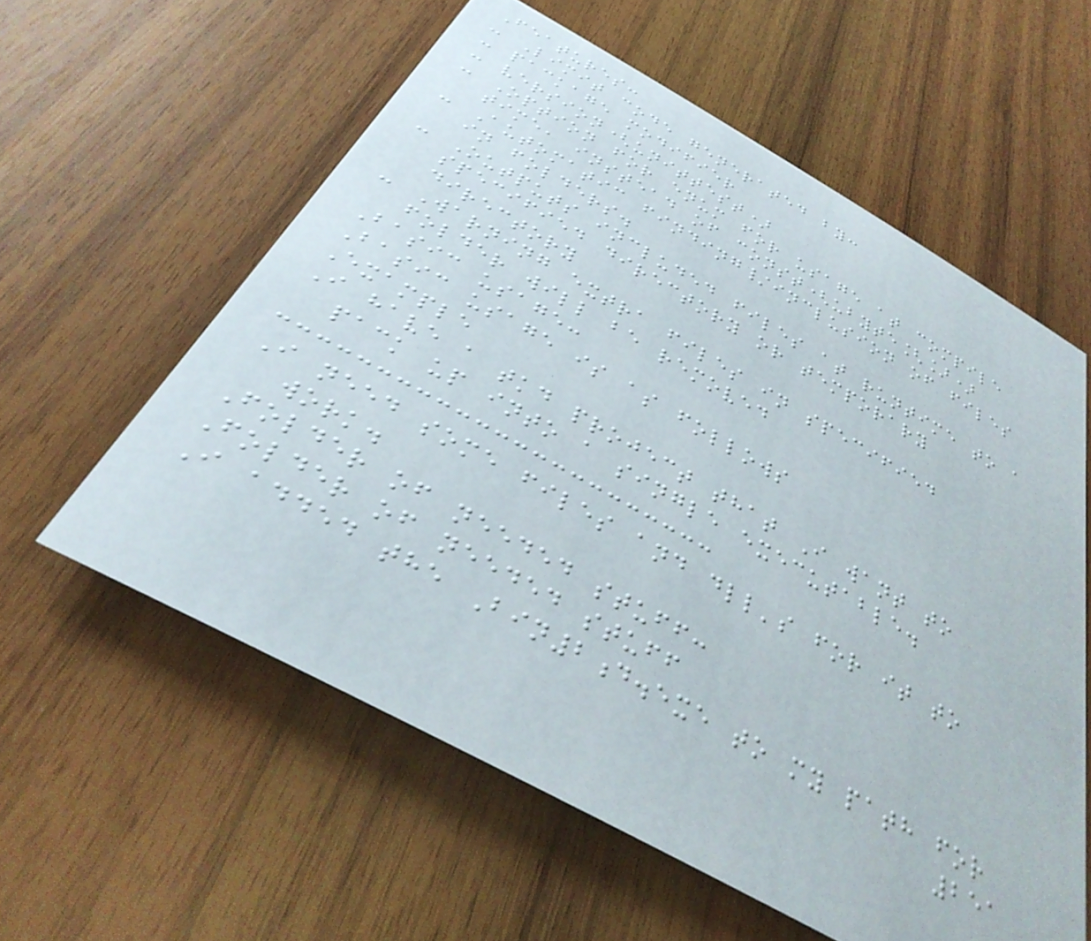Features:
- Limit code generated by:
- package modifier
- version(unittest)
- Option for enum for usage at compile
time, instead of const(ubyte[])
- Automatic finding/inclusion of files
in folders.
- Outputs included files at runtime to a
specified directory or temporary
directory
- Warning extra files in specified
folder will be removed
Basic usage:
Basic usage is as follows
Example
I have a tkd project that I want to
pack up into a single executable.
I need some files and dll's for it to
work.
Folder of needed stuff:
Folder of needed stuff
I added the Bin2d.exe to my path for
251
